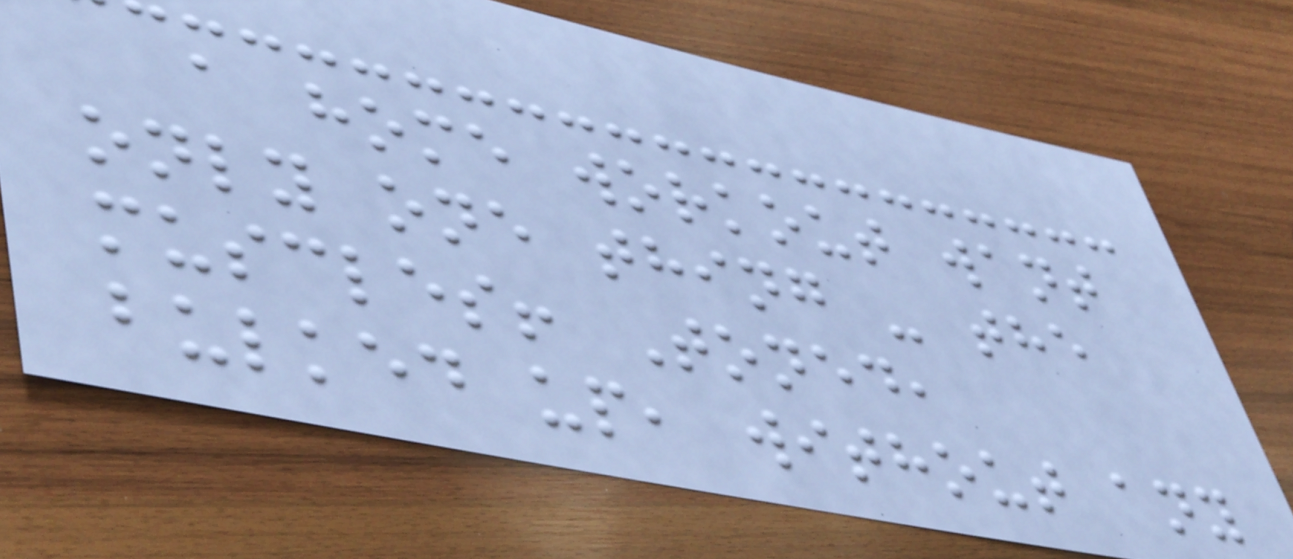a home workout want
only one thing - the
muscles! Toned,
bulked up, without any
